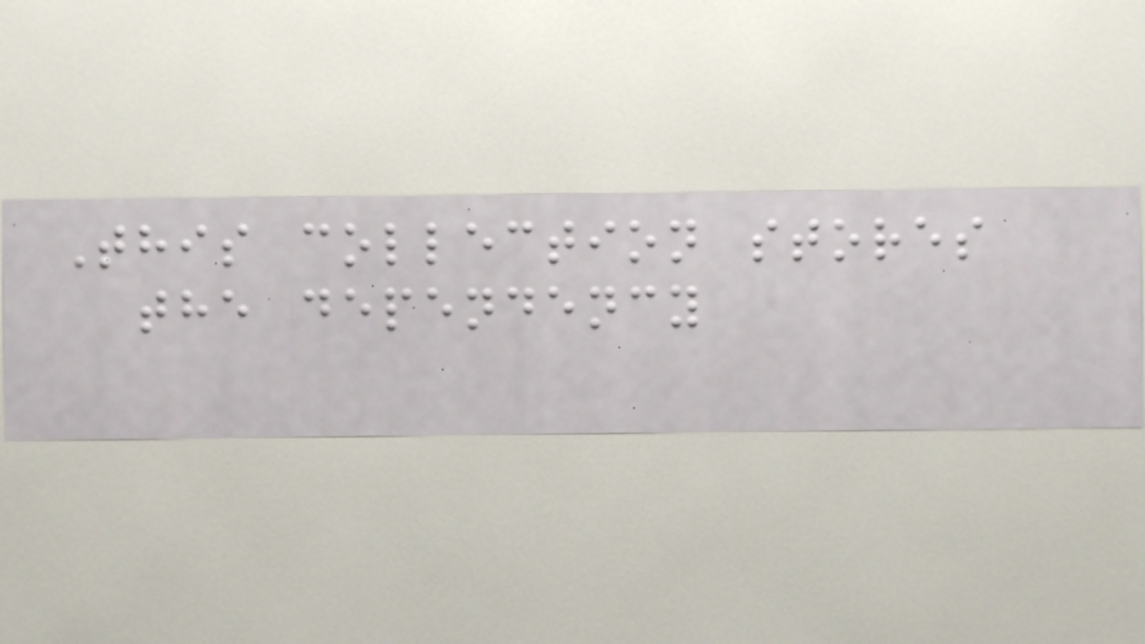This collection stores
the dependency
